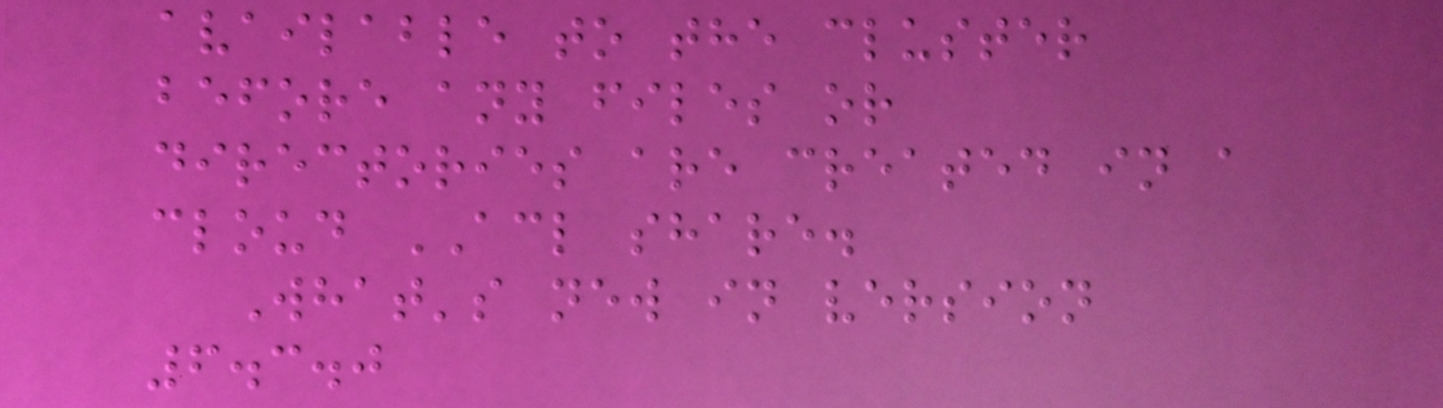available to the cluster
before any files or
directories are created in a
cloud ACL share.
What's new in version
6.3.0
